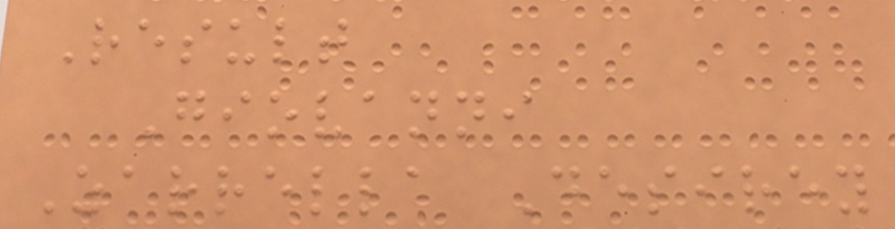Result
Giovanni
Zarrella Desirey
